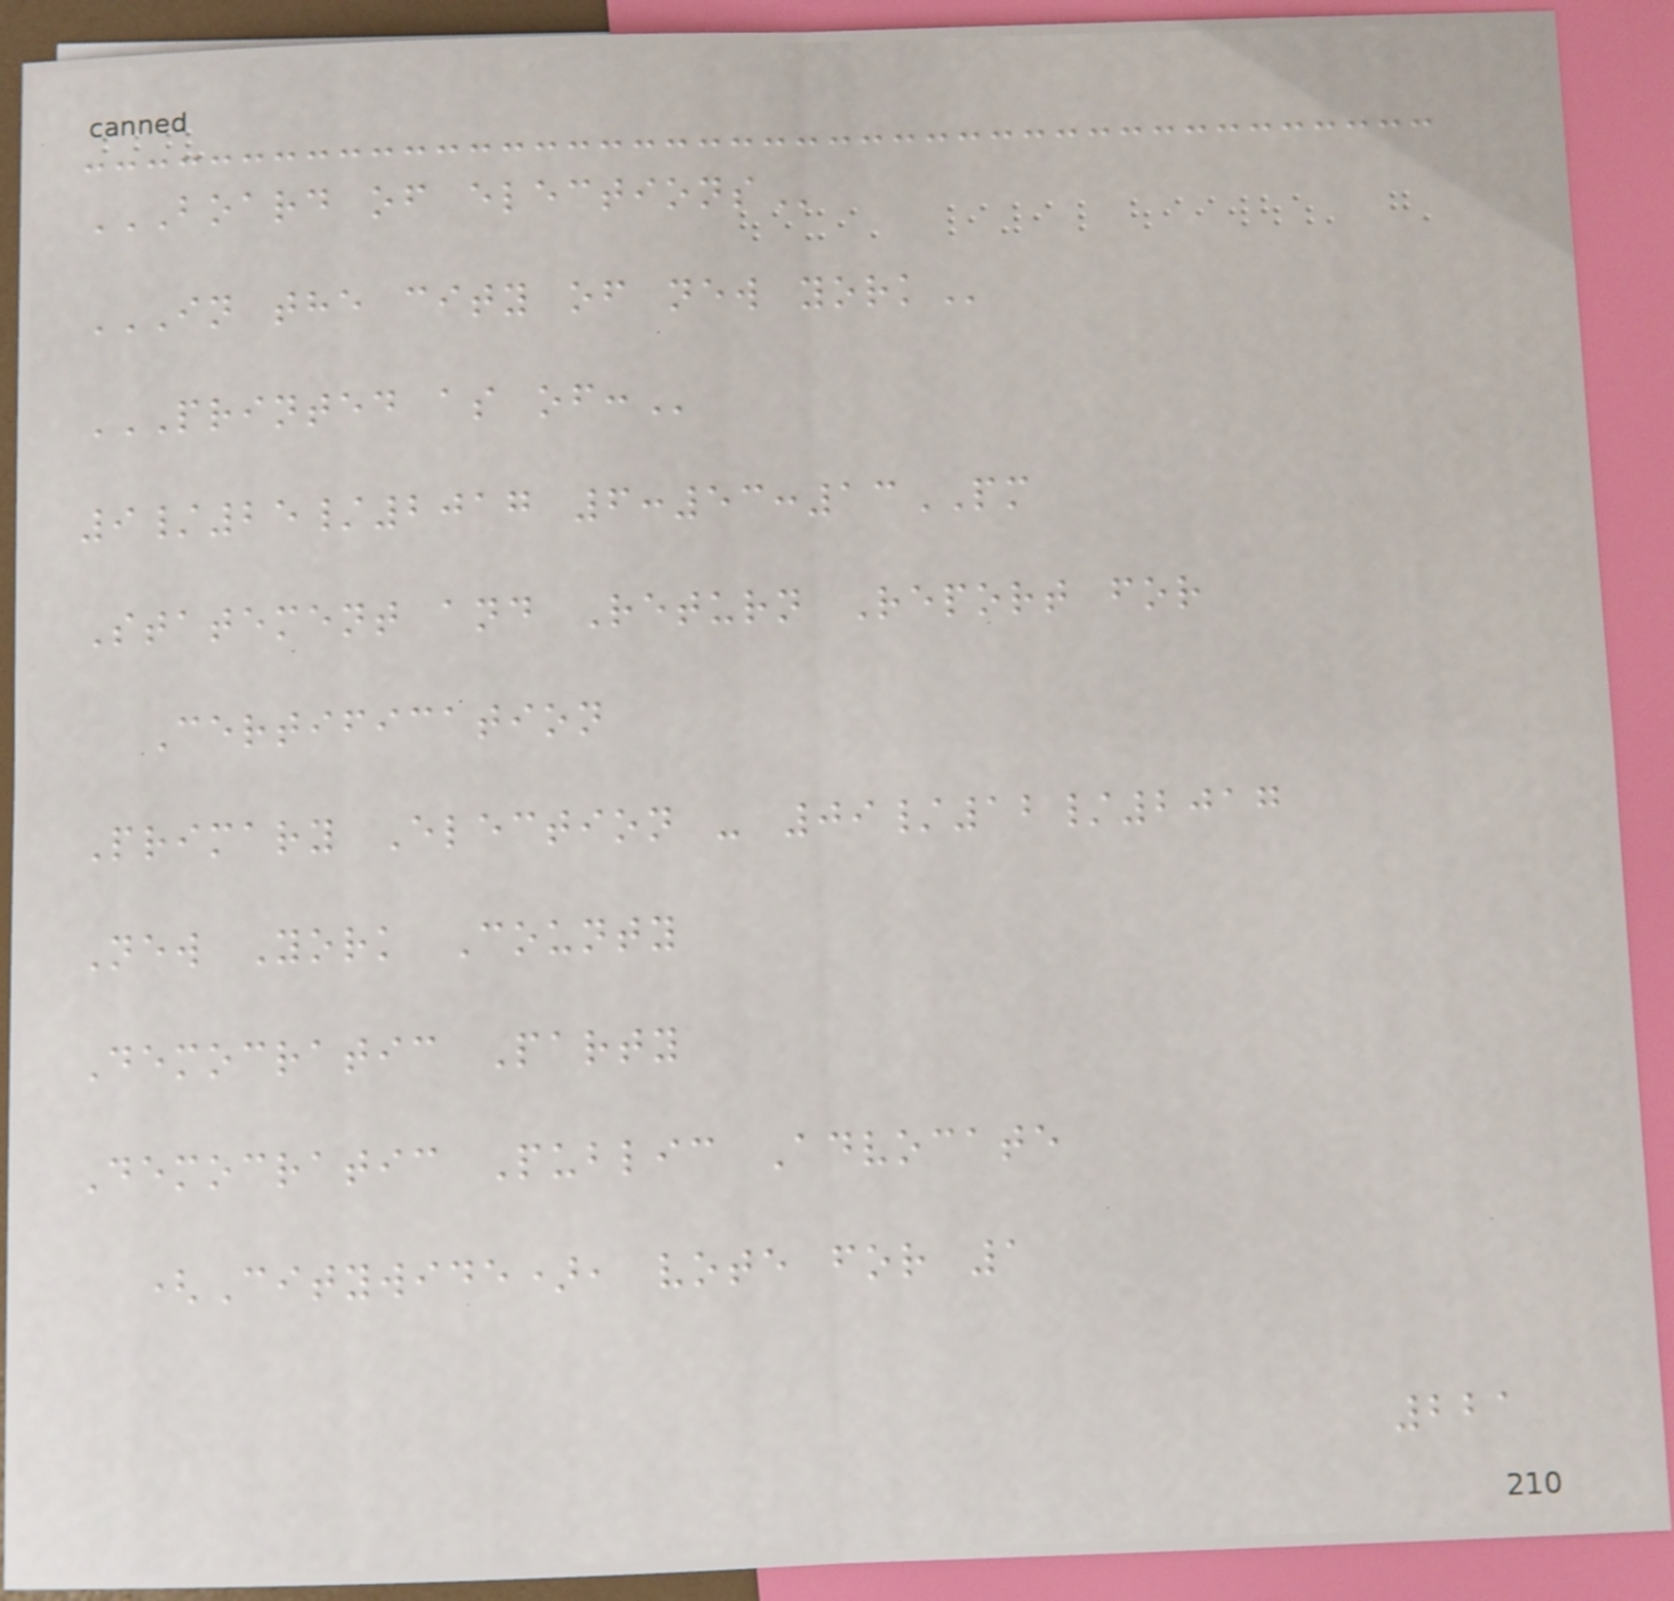BOARD OF ELECTIONS
IN THE CITY OF NEW YORK
PRINTED AS OF:
9/25/2017 6:53:13PM
Statement and Return Report for
Certification
Primary Election - 09/12/2017
New York County
Democratic Party
Democratic Public Advocate
(Citywide), vote for 1
221
